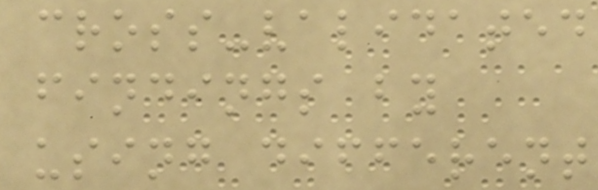cross-validated
findings by
using different
